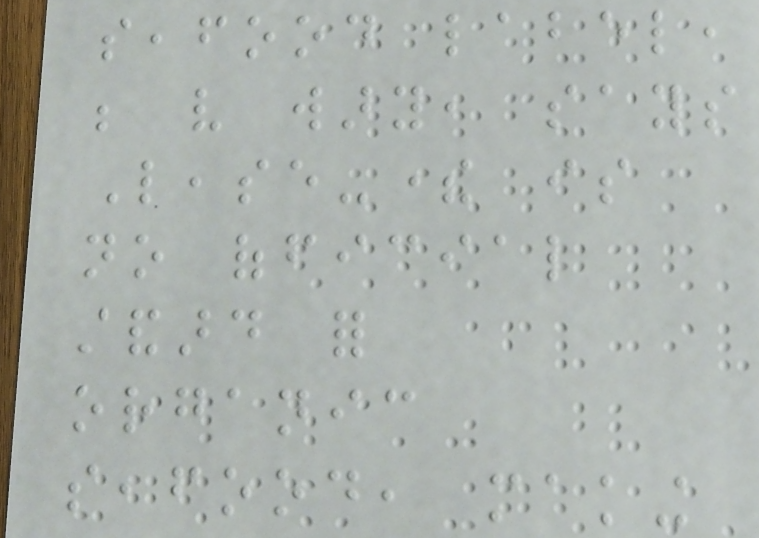seafood label,
be very wary, says
Lease-there is
no official
standard for
organic
seafood, making
